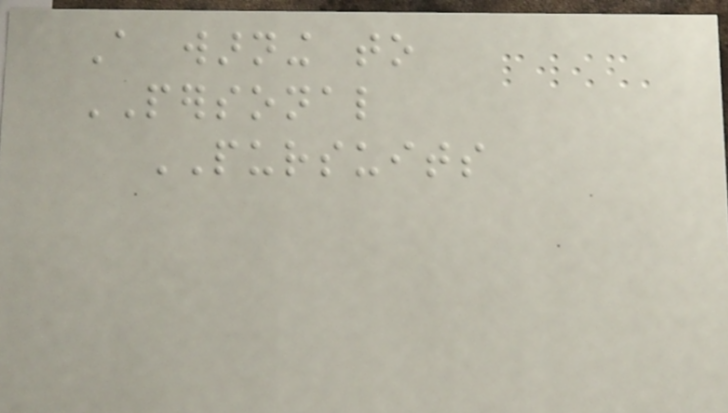A warning to
PERSONAL
PURSUITS
